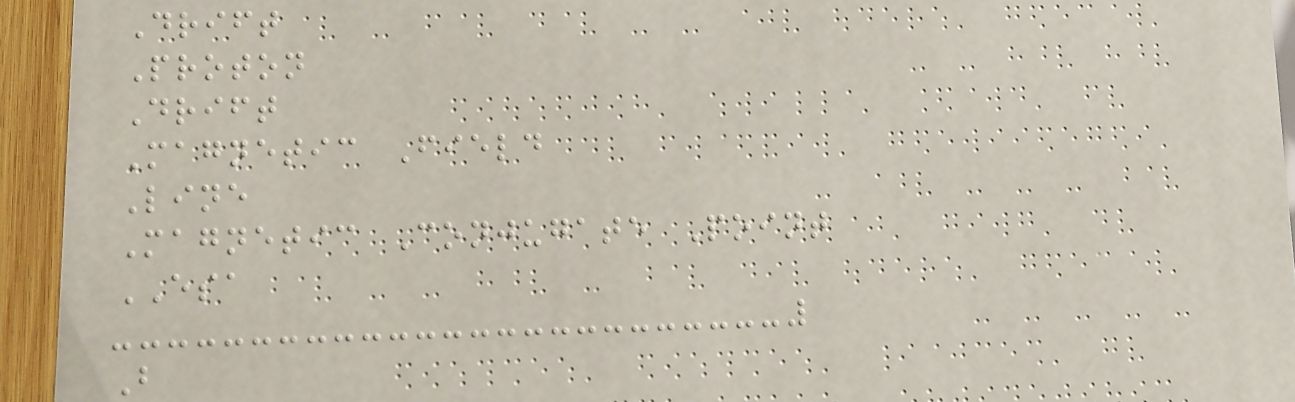Drift
Proton
Drift
Magnetic Field
Line
Magnetic Conjugate Point
ESA
B
